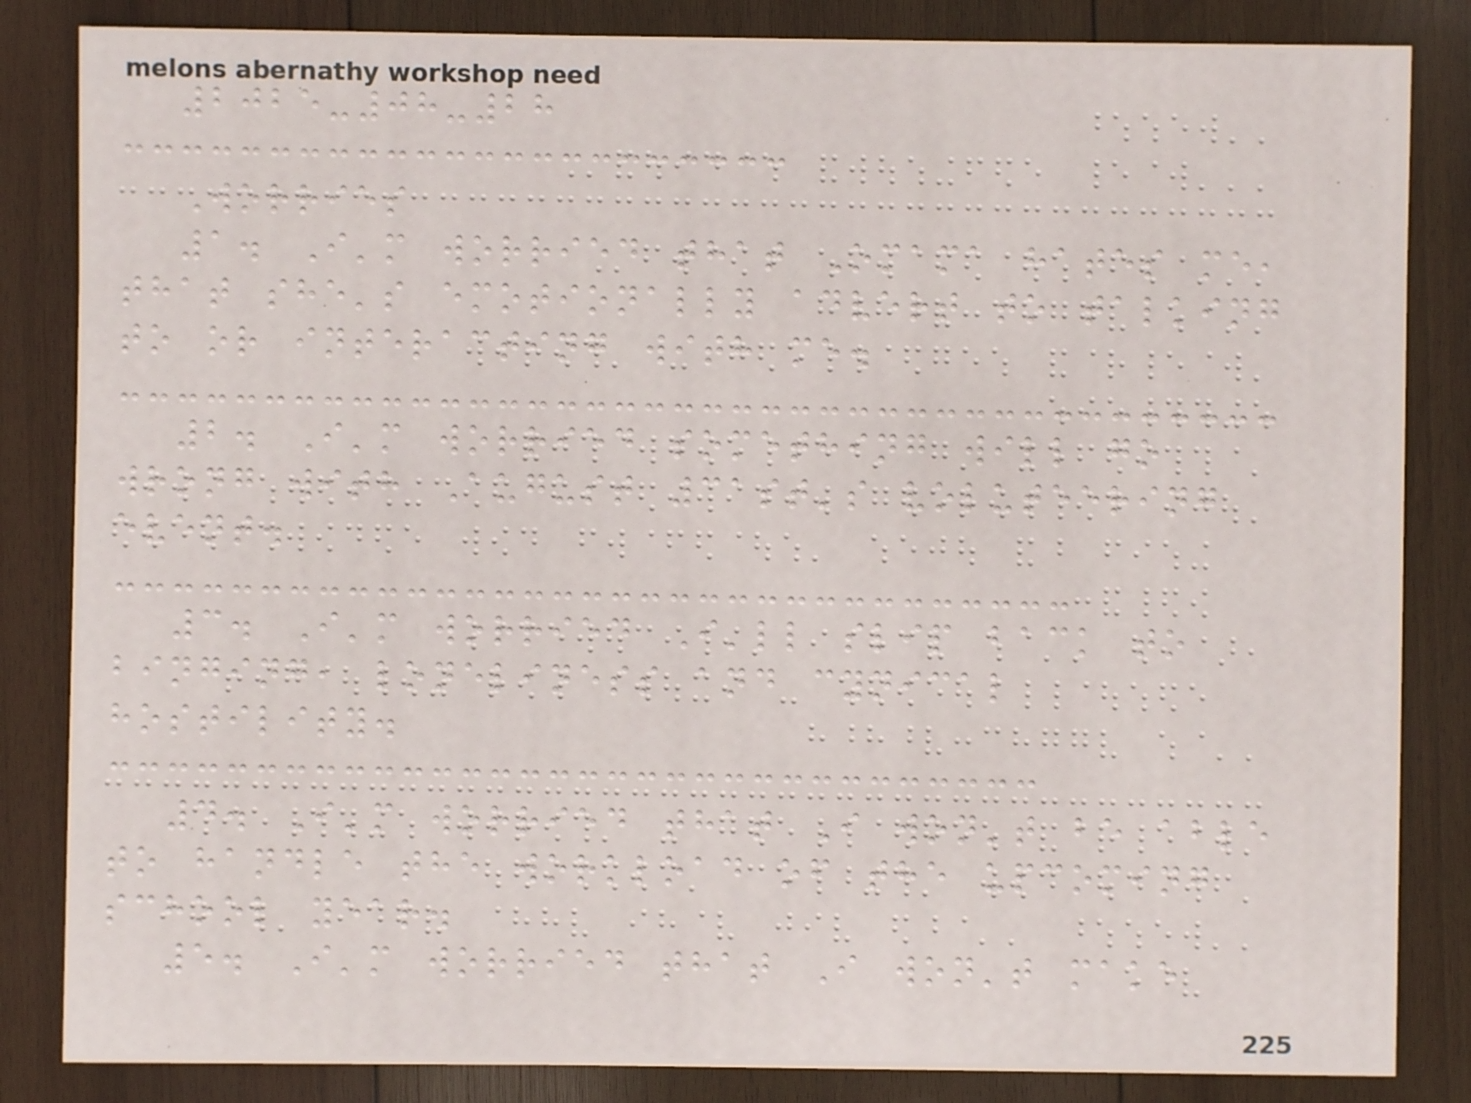2025-08-28
Worries
1. I'm worried that Omama hates me,
that she's emotionally advert to talking
to or interacting with me.
2. I'm worried something will go
wrong with August 31st's voluteering
event.
3. I'm worried I'll slip back to
binging, loneliness and cynical
hostility.
4. I'm worried that I won't be able
to handle the workload of the upcoming
school year.
5. I'm worried that I won't make
